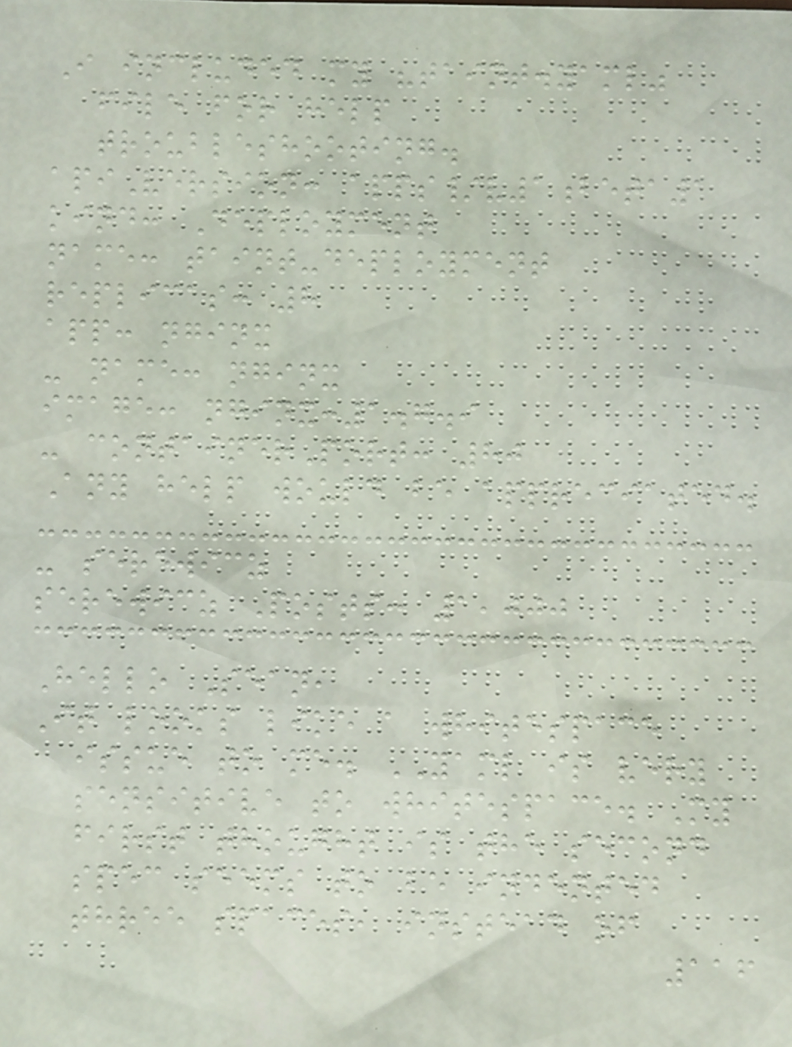I included my "taint.yaml"
file for help
troubleshooting.
apiVersion: apps/v1beta1
kind: Deployment
name: taint-deployment
replicas: 8
app: nginx
- name: nginx
image: nginx:1.7.9
- containerPort: 80
Any help would be appreciated.
- serewicz
serewicz Posts: 1,000
Hello Sean,
It looks like a whitespace
issue to me. YAML is very
sensitive to whitespace. My
first thought is the second
spec seems to be indented
three spaces, instead of
116
